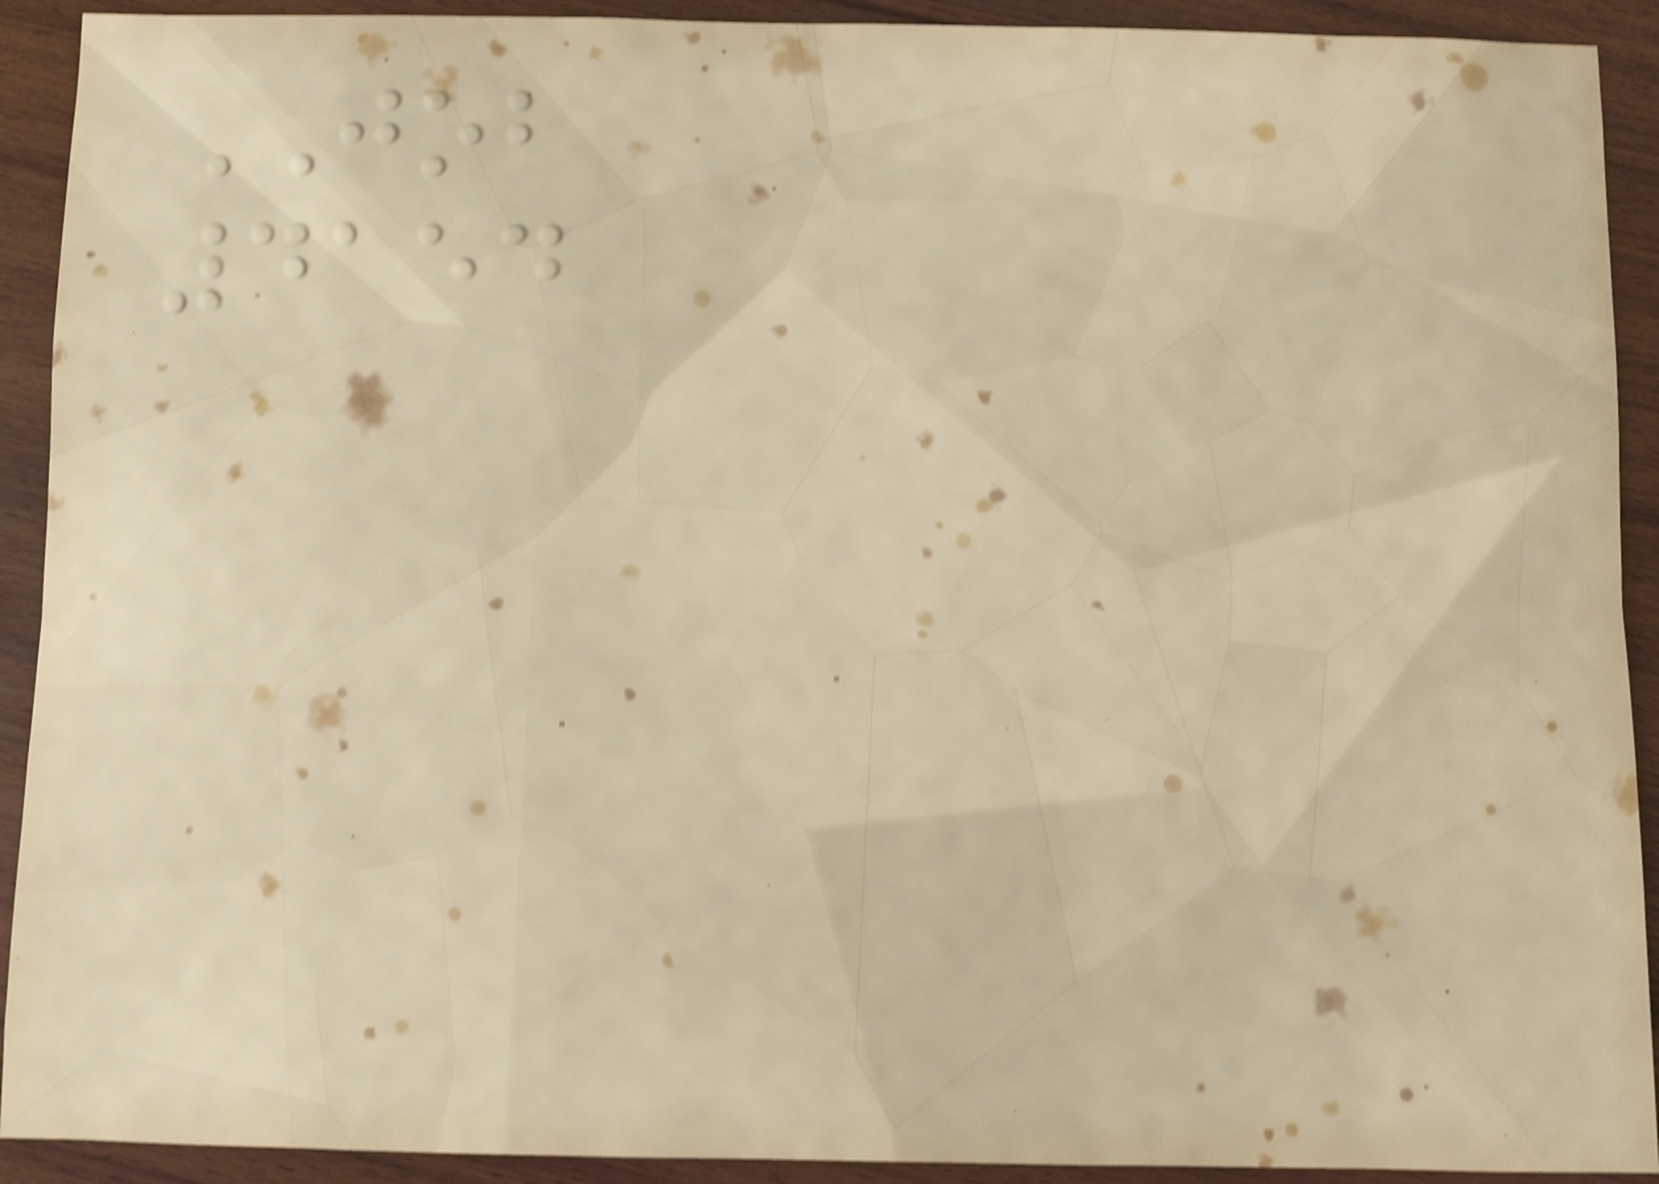JOB
4154
